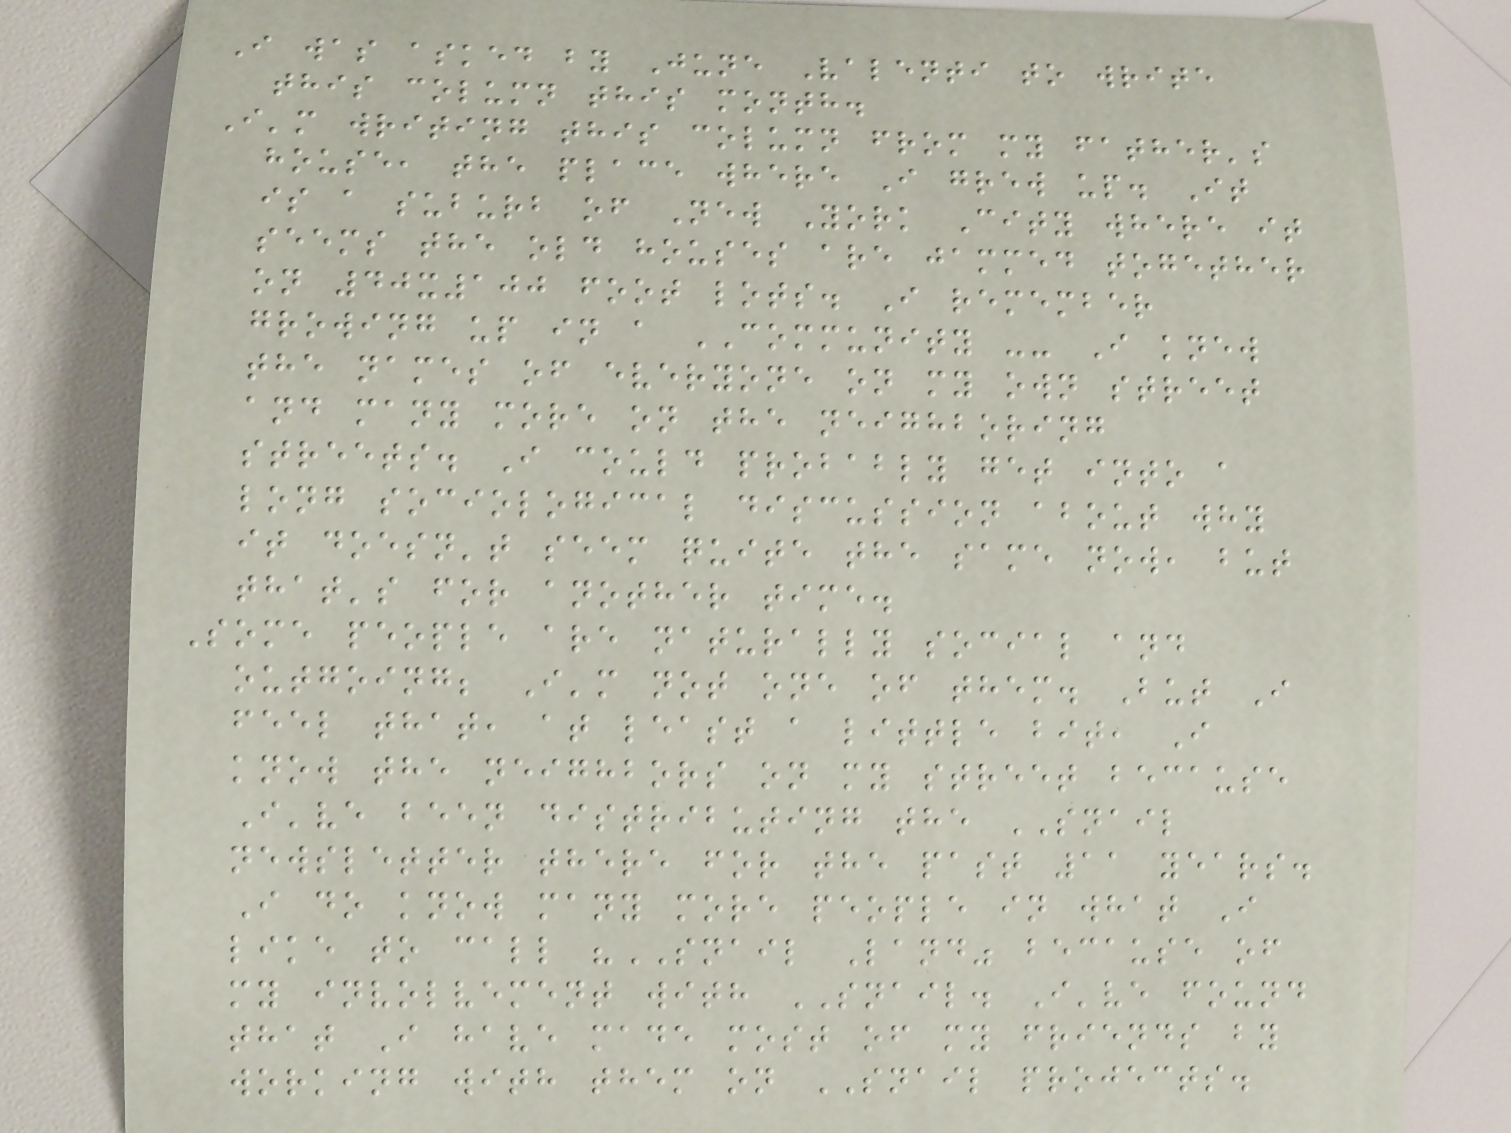I was asked by June Valenti to write
this column this month.
I'm writing this column from my father's
house, the place where I grew up. It
is a suburb of New York City where it
seems the old houses are jammed together
on 40x100 foot lots. I remember
growing up in a COMMUNITY -- I knew
the names of everyone on my own street
and many more on the neighboring
streets. I could probably get into a
long sociological discussion about why
it doesn't seem quite the same now, but
that's for another time.
Some people are naturally social and
outgoing; I'm not one of them. But I
feel that, at least a little bit, I
know the neighbors on my street because
I've been distributing the SNAIL
newsletter there for the past 11 years.
I do know many more people in what I
like to call "SNAIL Land" because of
my involvement with SNAIL. I've found
that I have made most of my friends by
working with them on SNAIL projects.
